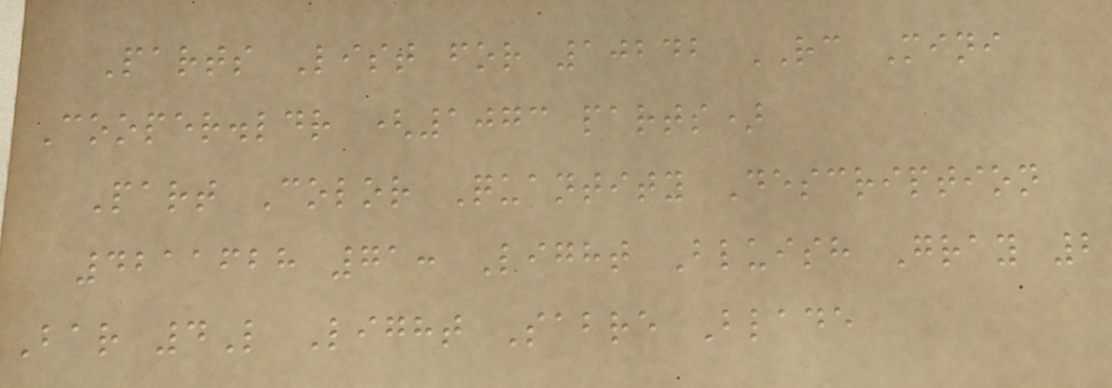Parts List for 10242 RC Mini
Cooper.ldr (1073 parts)
Part Color Quantity Description
4211628 71: Light Bluish Gray 2
Bar 4L Light Sabre Blade
